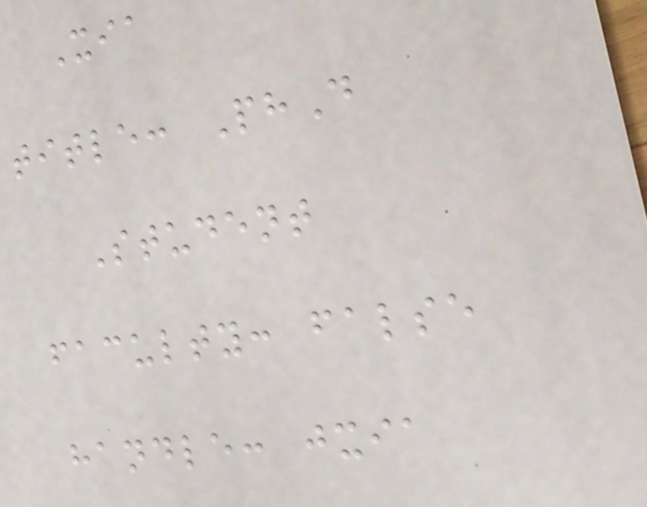Xia
title: PhD
Student
faculty: false
handle: jxia
